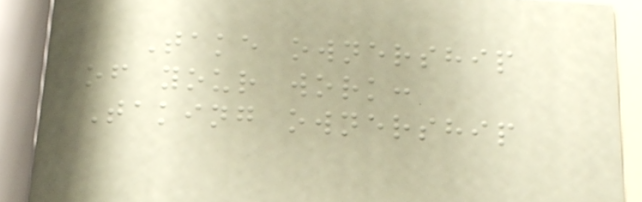Take ownership
of your work:
Taking ownership
